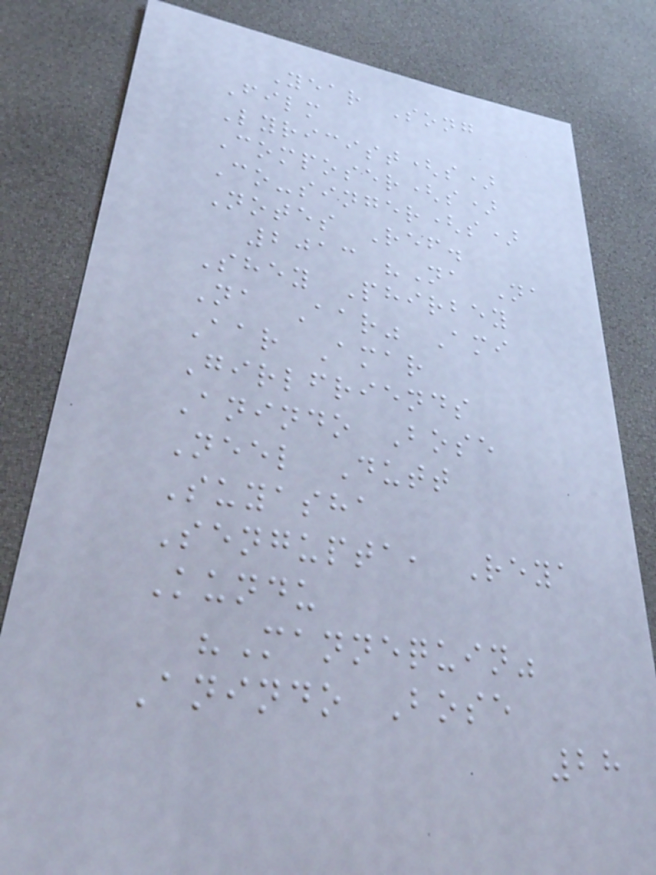Year Song
Film
Lyricist(s)
Composer(s)
Co-singer(s)
Notes Ref.
2013 "Na Na
Shey Phirbey
Na Aar" Ami
Aar Amar
Girlfriends
Anindo Bose
Neel Dutt
Suyasha
Sengupta, Reya
Kundu
"Mannequin"
Anindo Bose
28
